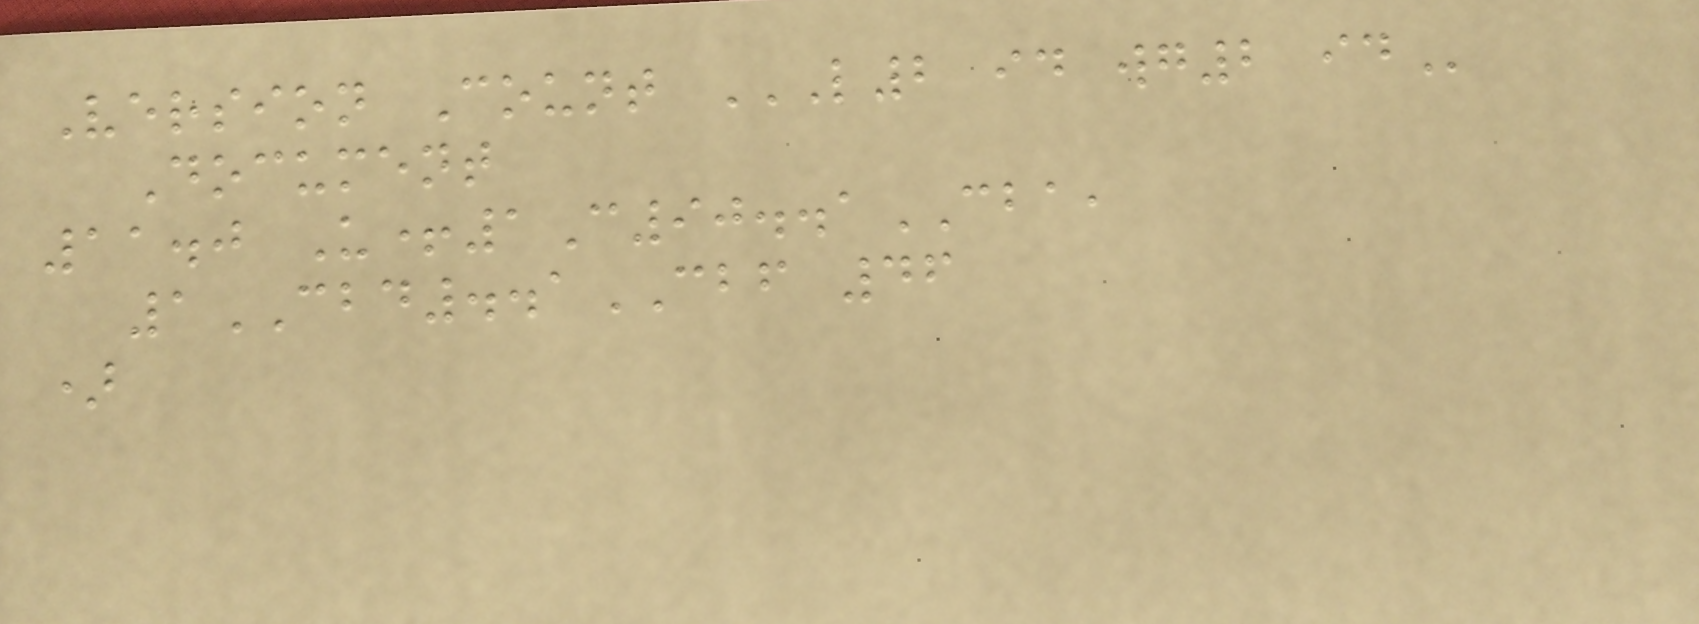Version Count L2 ID WG2 ID
Document
11.0 U+1C90..1CBA,
1CBD..1CBF 46
)
